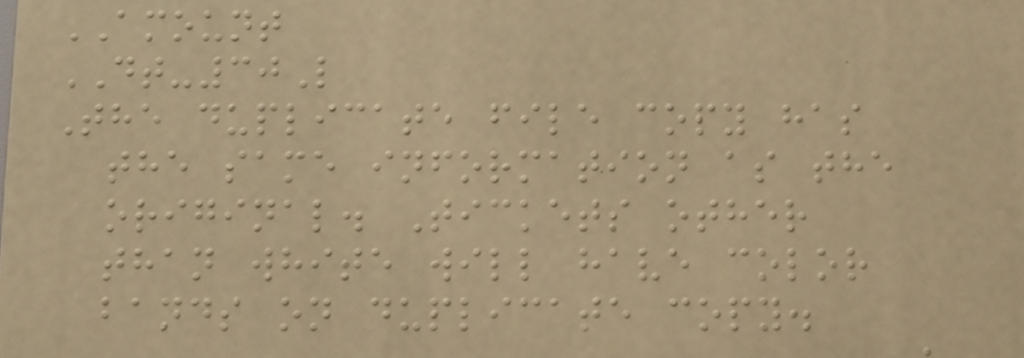AMOUNT
DT-30L
The duplicate file copy has
the same information as the
original. Tickets other
than white will have color
bands on duplicate copy.
